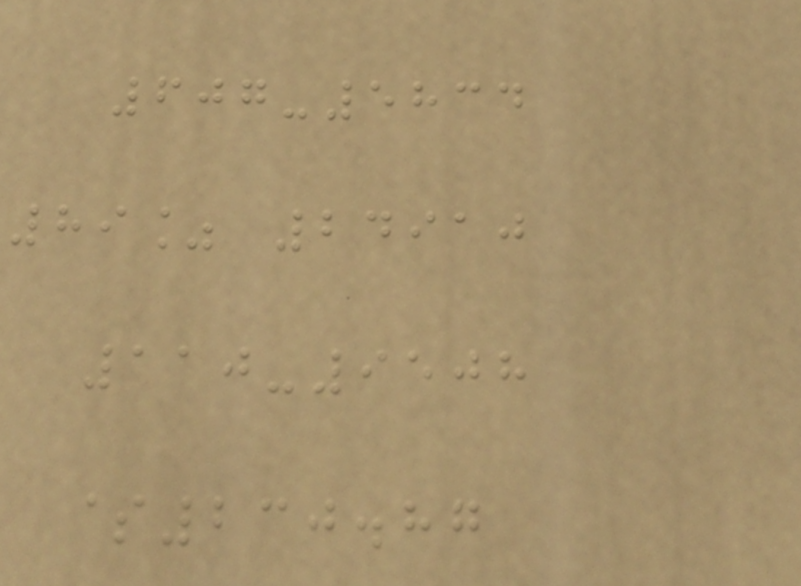607-5834
89% 24910
110-9508
$230.87
